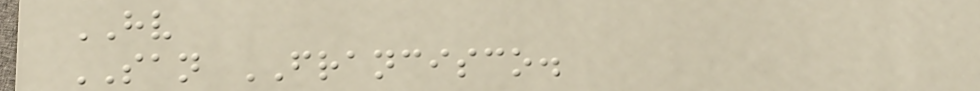HV
SAN FRANCISCO.
